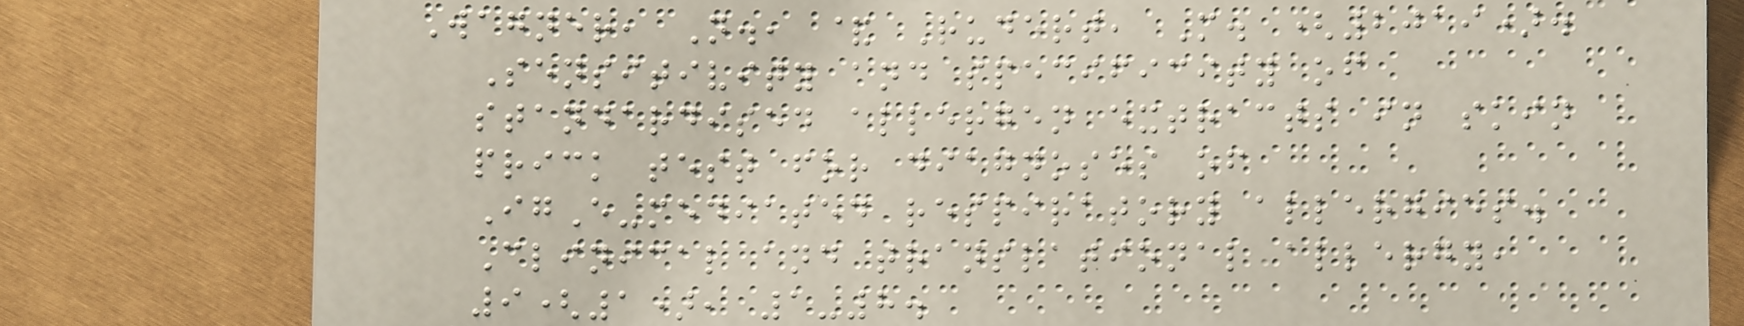Wagner, N., & Rudert, M. (2019).
Sensitivity and specificity of
standardised allergen extracts in skin
prick test for diagnoses of
IgE-mediated respiratory allergies.
Clinical and translational allergy,
9(1), 1-8.
